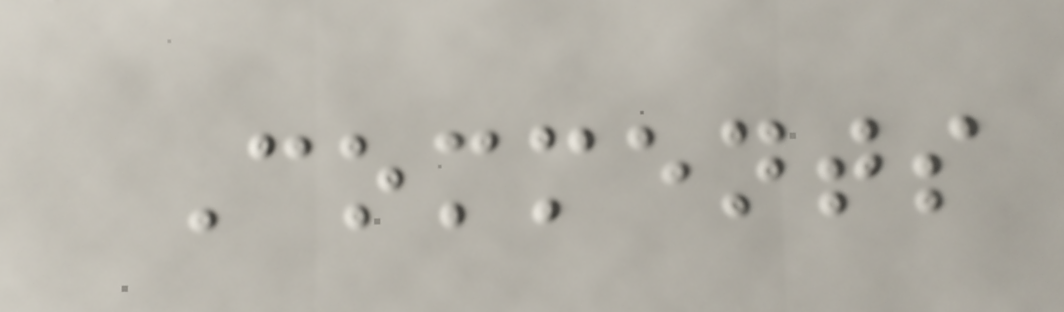Comments
